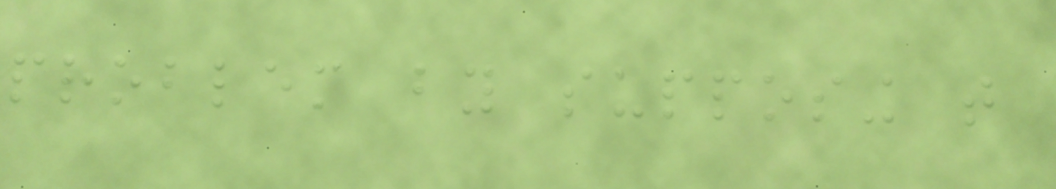problem by supposing that
